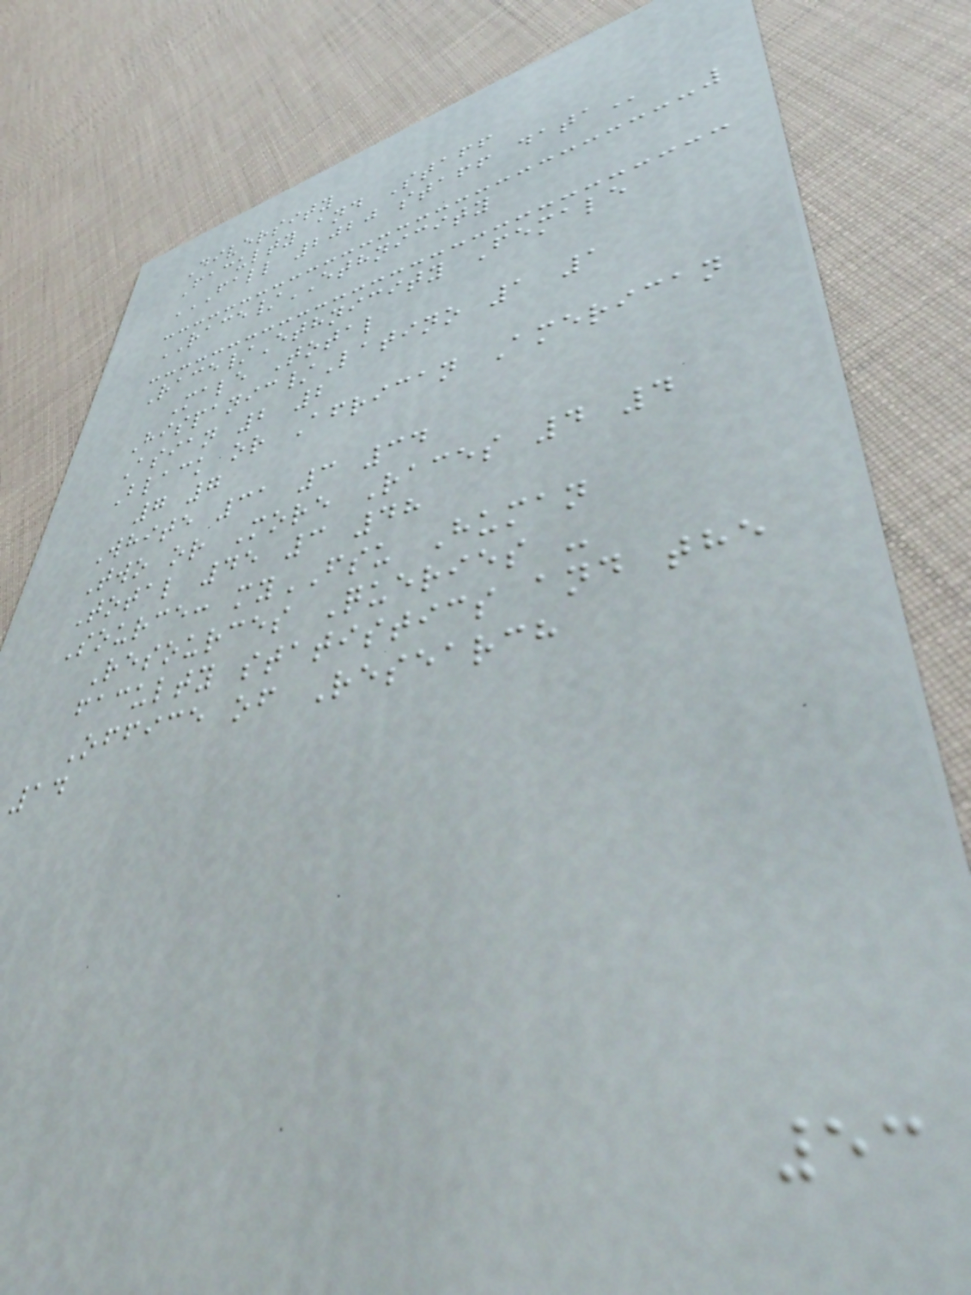Diversity
Faculty and Staff
FALL 2020 STAFF DATA
RACE/ETHNICITY
Race/Ethnicity Female
Male Total
Hispanic/Latino 1 1
Asian 2 2
Black or African American
7 7
White 31 3 34
Two or More Races 4 4
Total 45 3 48
Source: myFSU Human
Resources Queries -
faculty statistics and the
Office of Research
14
53
